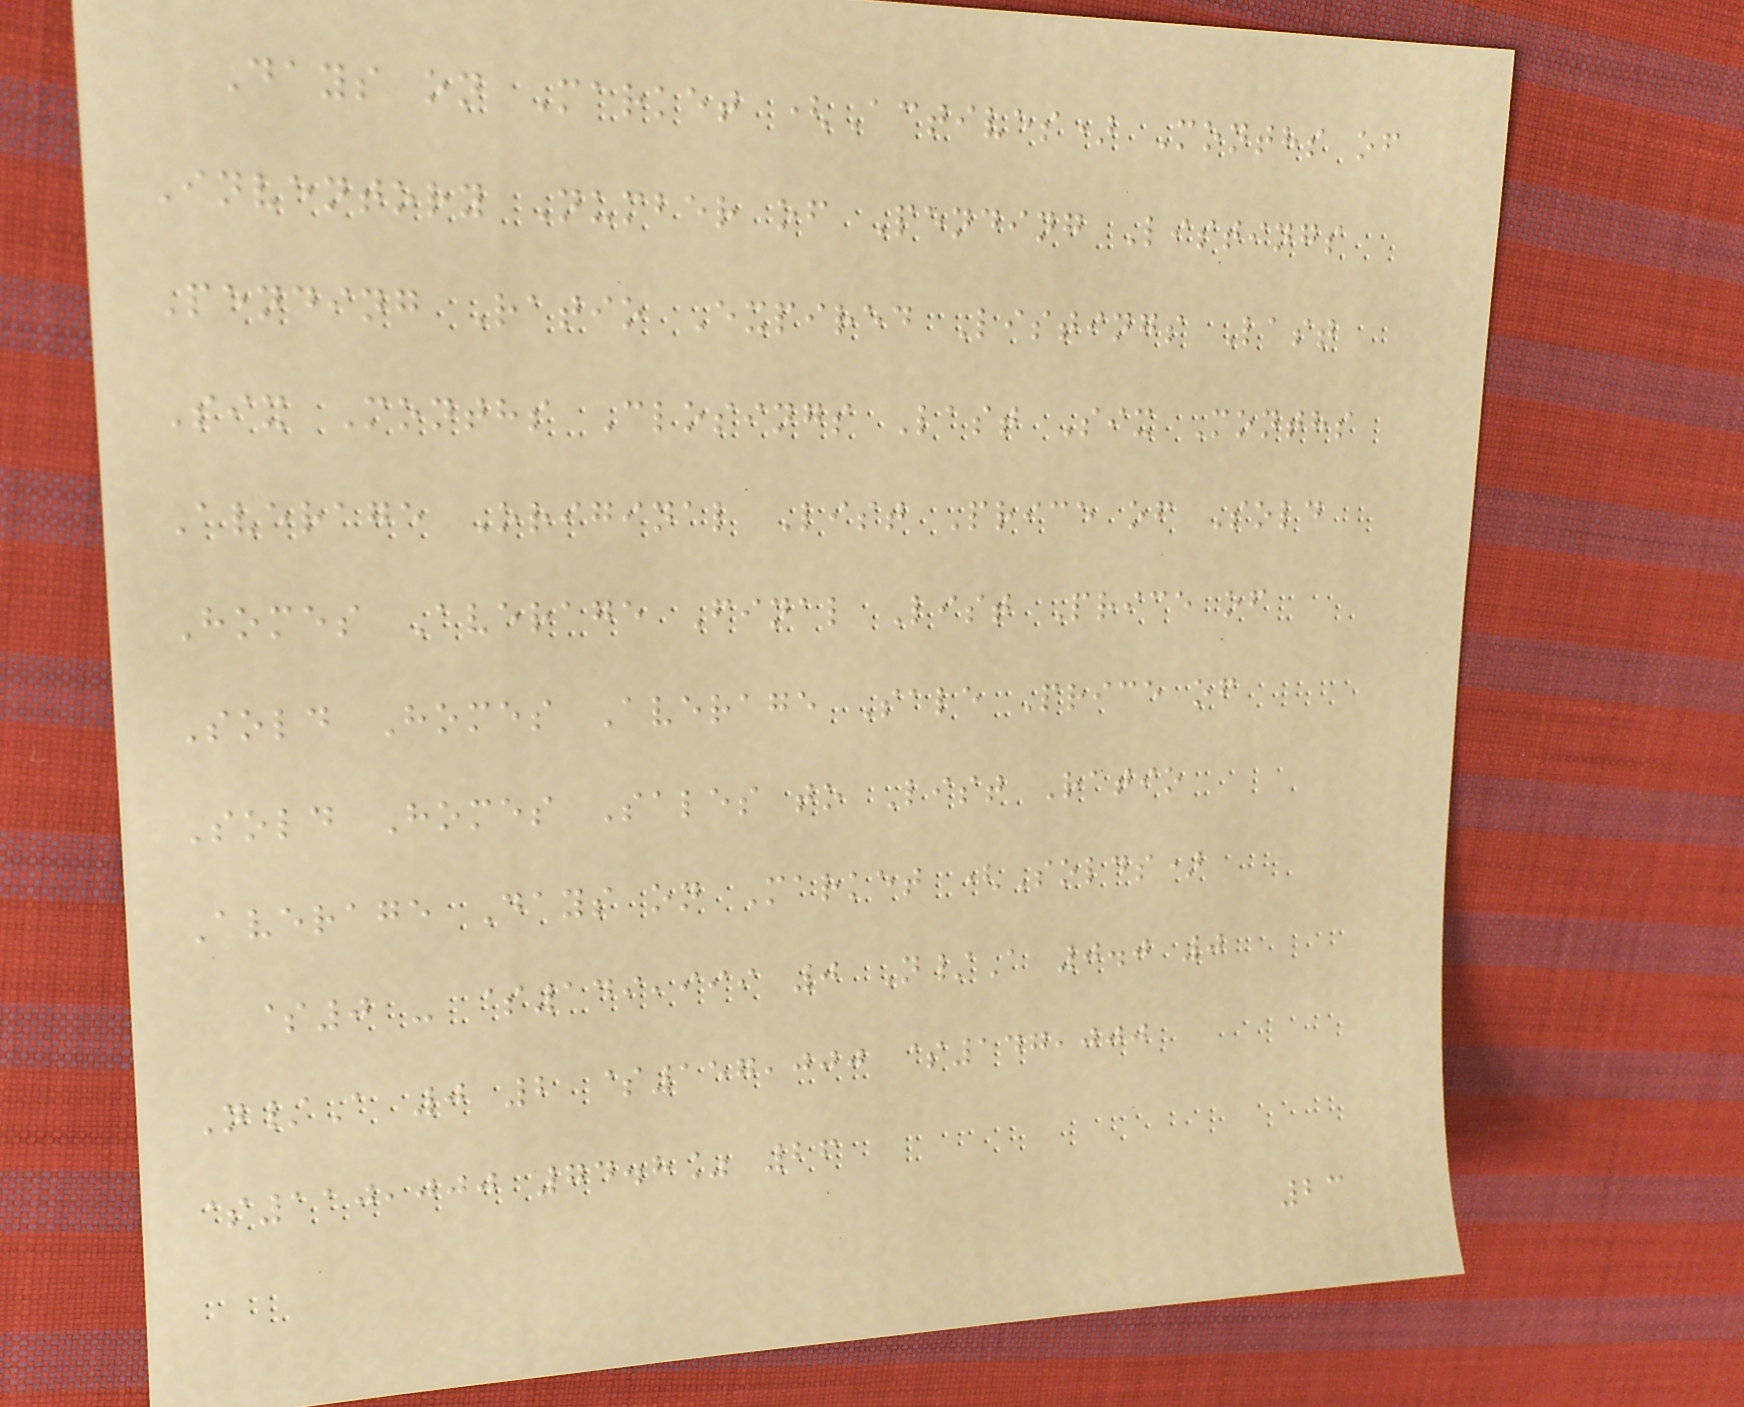Days on Market (Actives) Months of
Inventory Number of Pending Listings
Pending Ratio Expired Listings Last
Six Months Closings Last Six Months
Average Original List Price of Sold
Homes Average Final List Price of
Sold Homes Average Sale Price of
Sold Homes Sales to List Ratio
Average Days on Market (Solds)
$0 - $149,999 0 N/A 0.0 0
N/A 0 2 $157,000 $147,000
$110,000 74.8% 26
23
